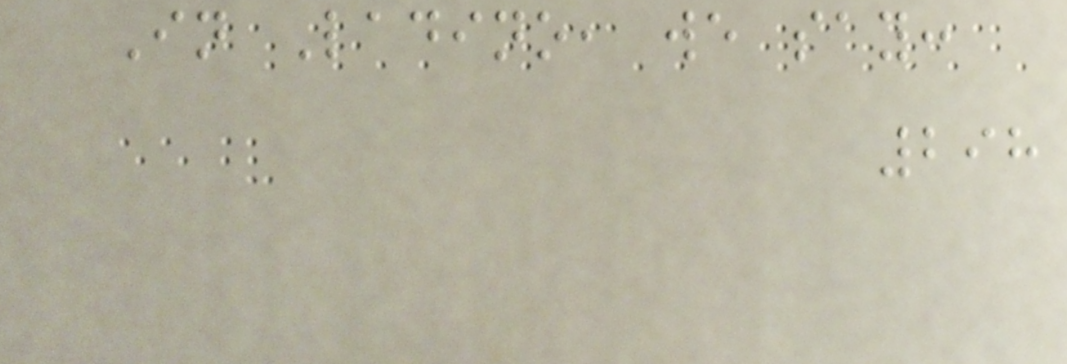In Ladino, we say:
298
